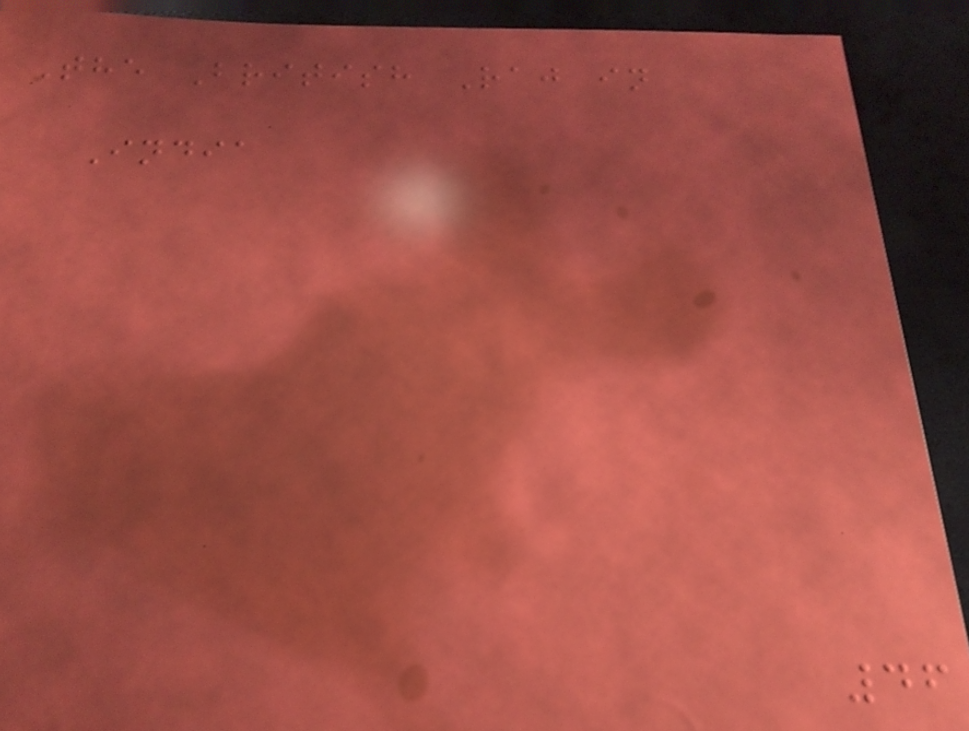The British Raj in
India
46
